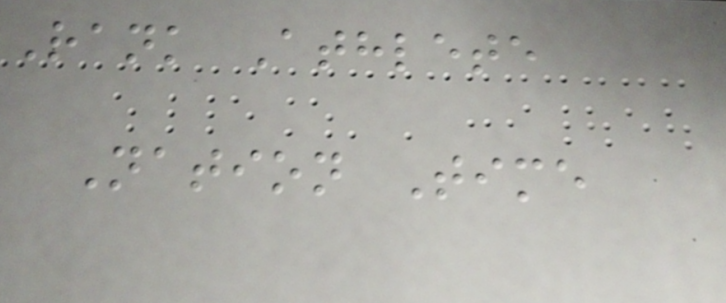Rank Athlete
Nation Time
